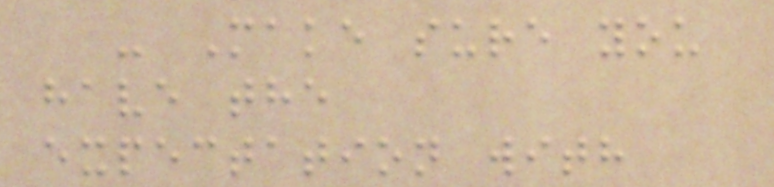- Make sure you
have the
expectation with
